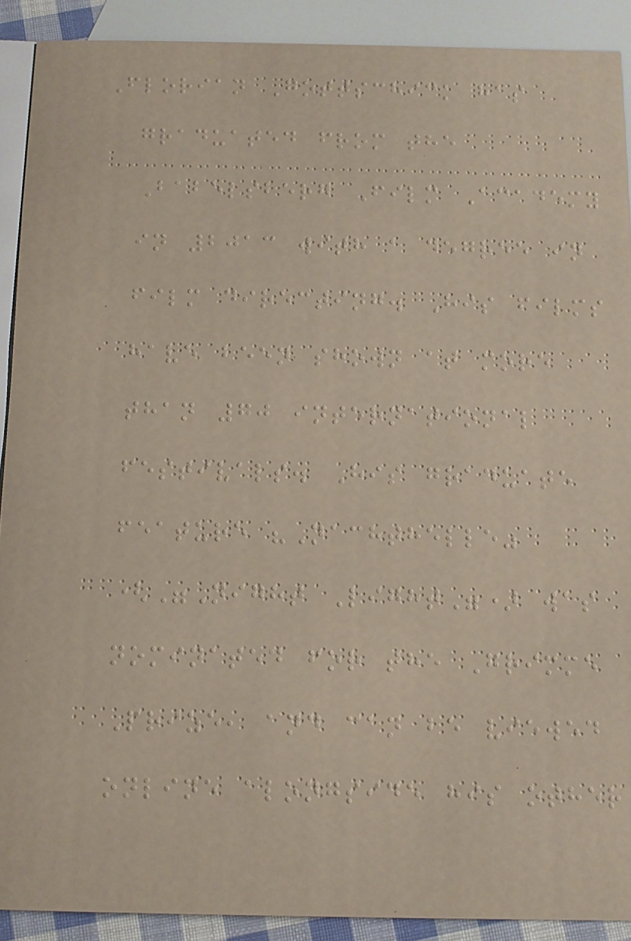Florian Gottschick has
graduated from the
Babelsberg Film Academy
in 2013 with a degree in
film directing. His films
have been shown at more
than 70 international
festivals. His graduate
feature "Nachthelle"
("Night Light") was
nominated for the Grimme
Prize, and can be viewed
online alongside his other
